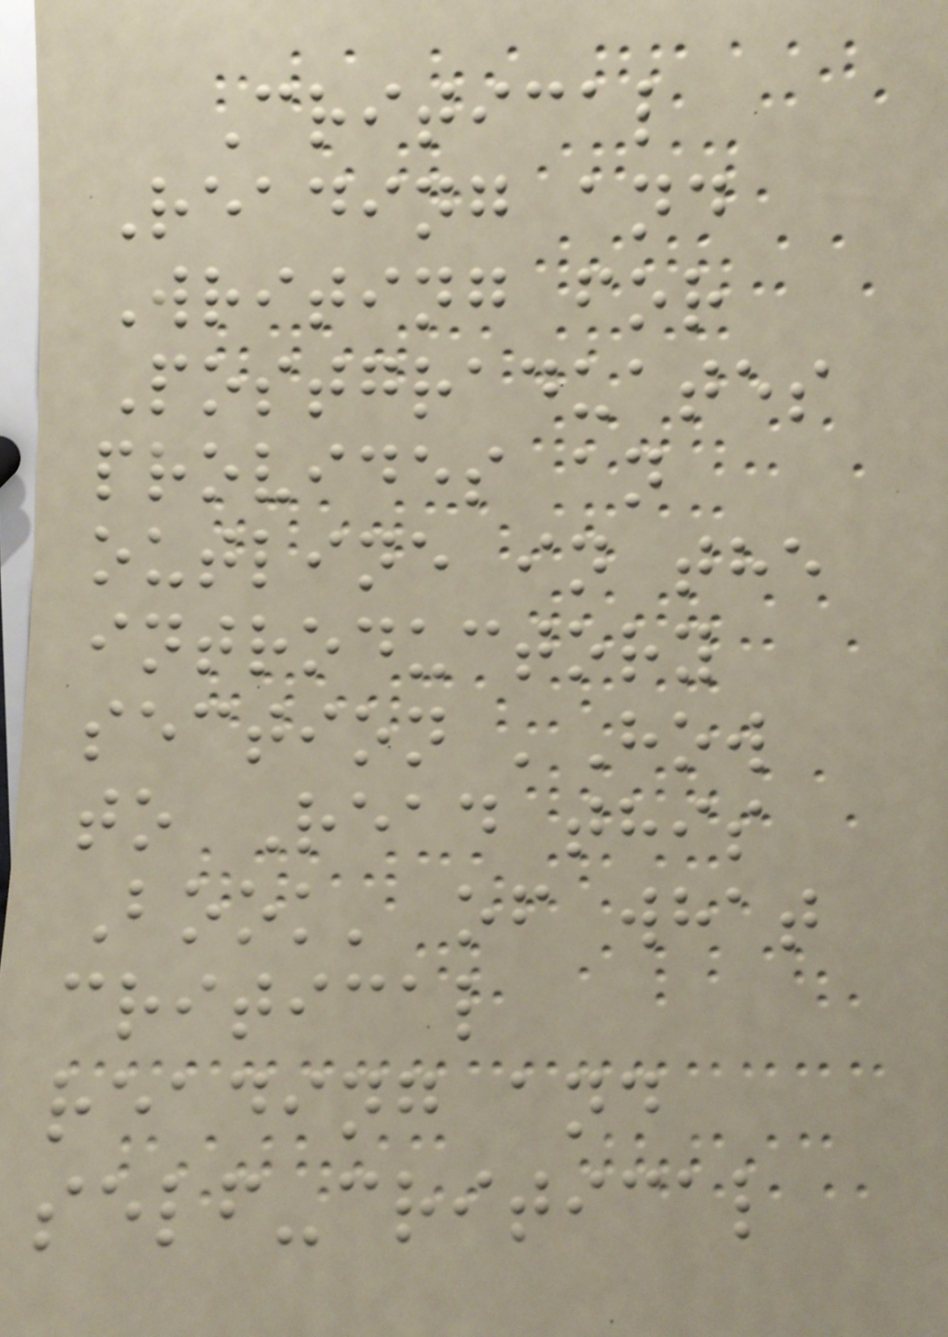Critical
Reading and
Writing for
Postgraduates
provides an
outline in the
introductory
section 'How
to Read this
Book' of what
critical
reading and
self-critical
